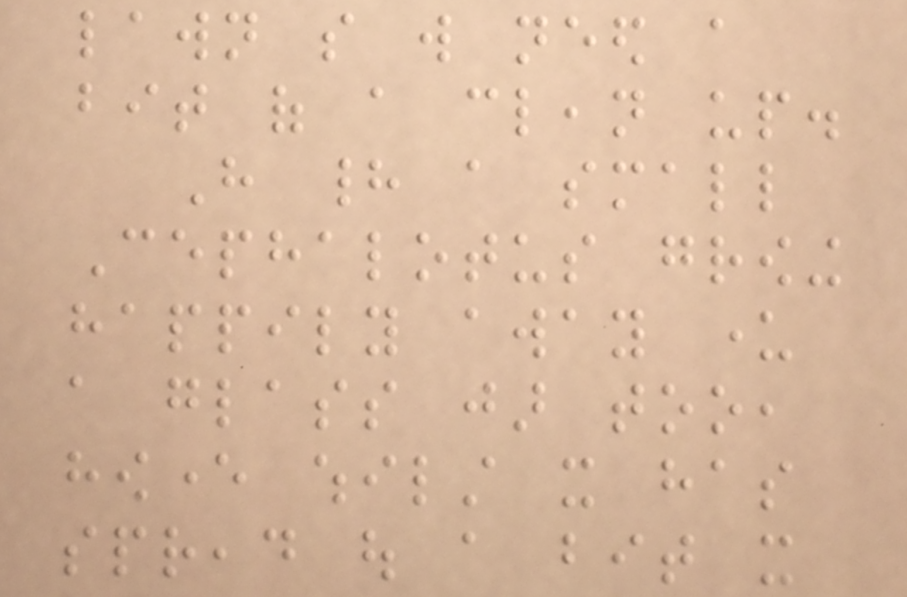lawn so will need a
bit of a clean up.
Have had a small
Cephalotus growing
happily away under
a glass jar too,
however whilst it has
spread out a bit it
